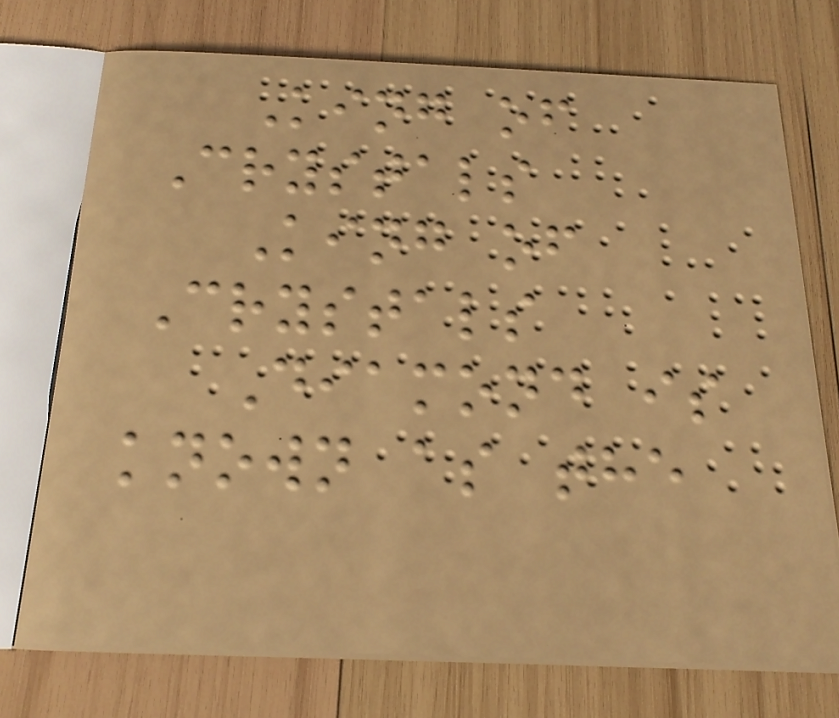King of
Crystals
King of
Crystals
Diamond is
known as the
